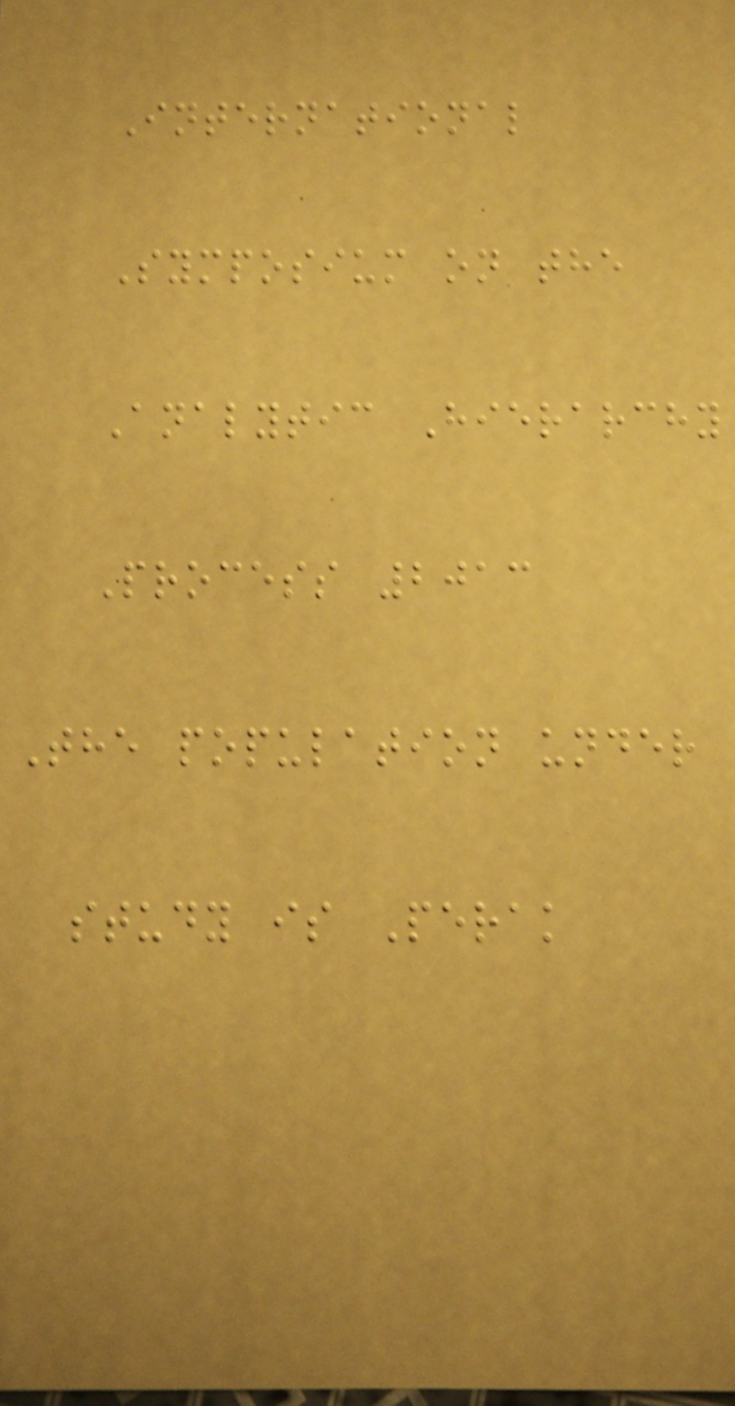International
Symposium on the
Analytic Hierarchy
Process 2013
The population under
study is Perak
